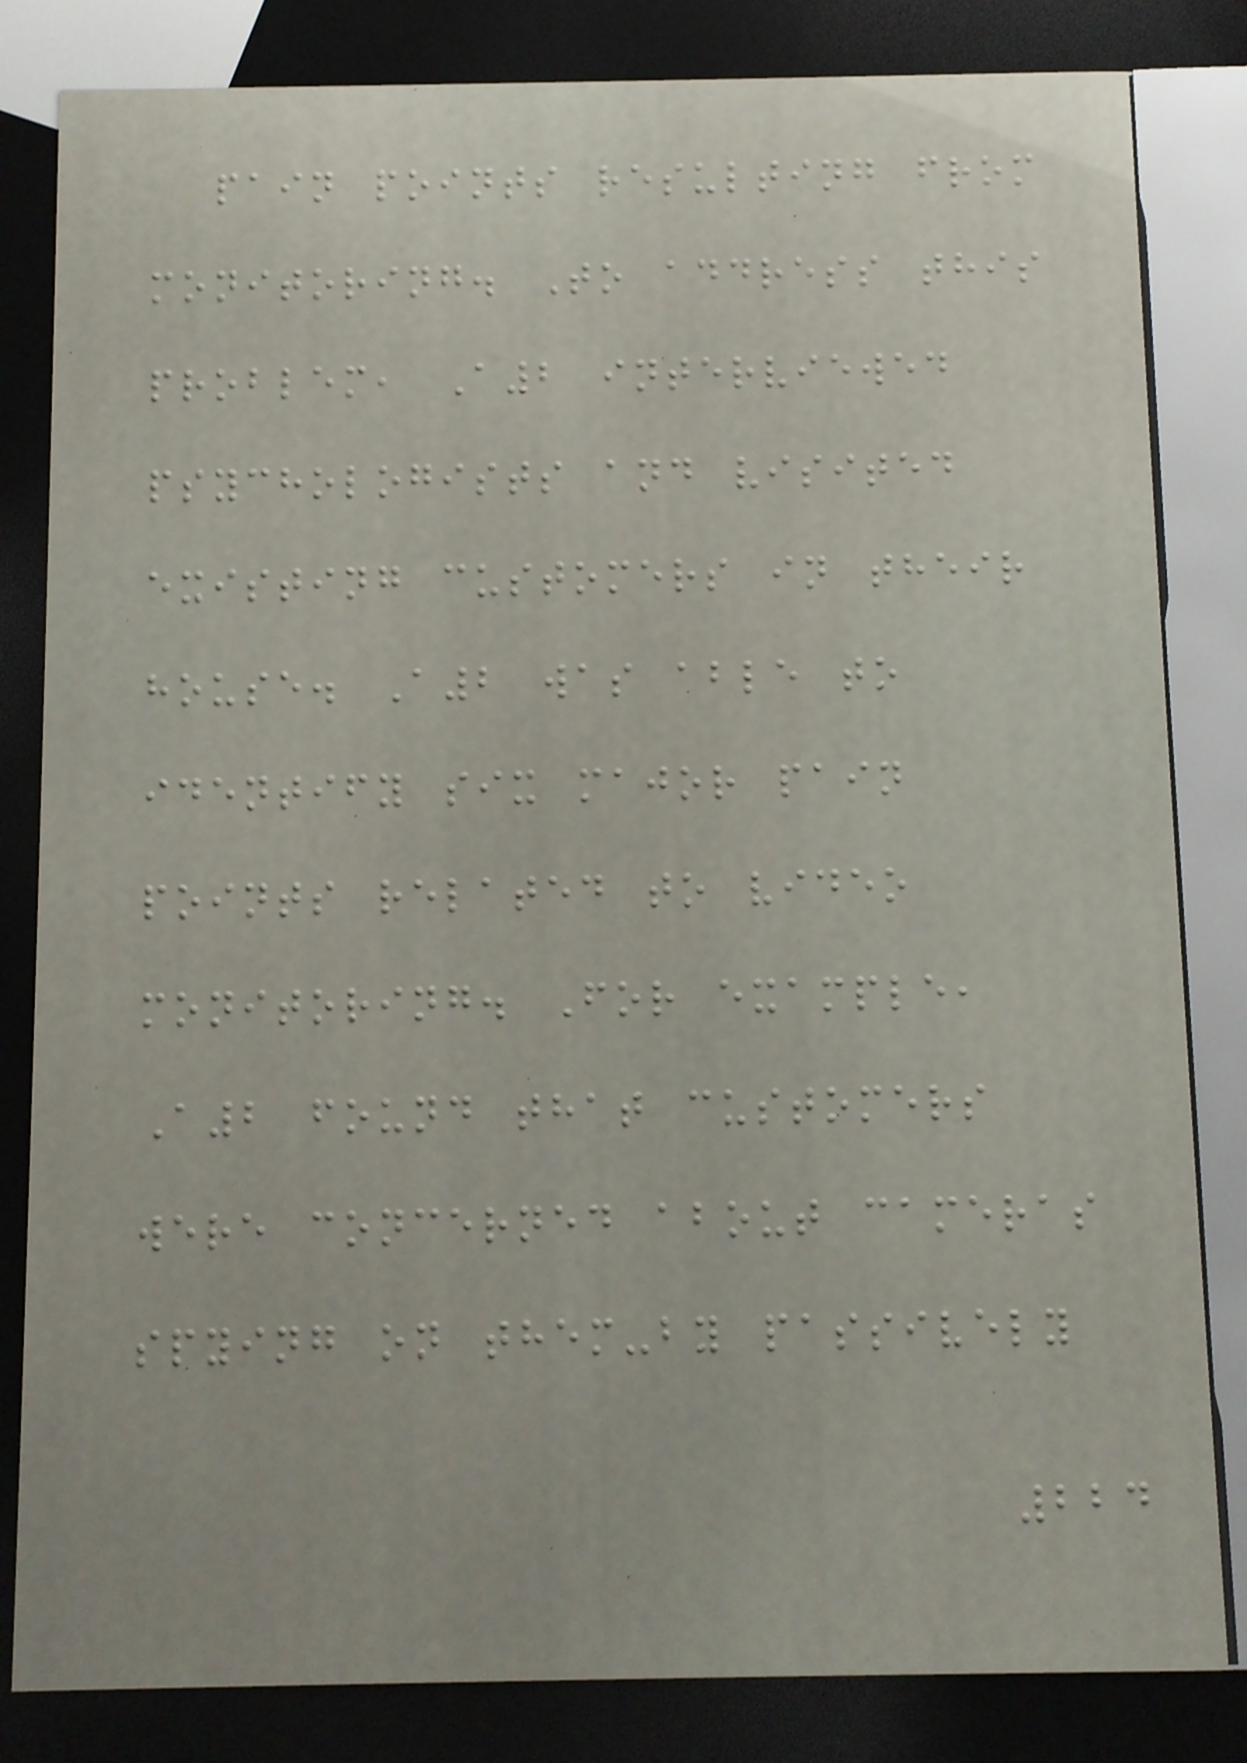pain points resulting from
monitoring. To address this
problem, A2 interviewed
psychologists and visited
existing customers in their
house. A2 was able to
identify six major pain
points related to video
monitoring. For example,
A2 found that customers
were concerned about cameras
spying on them-by passively
224
